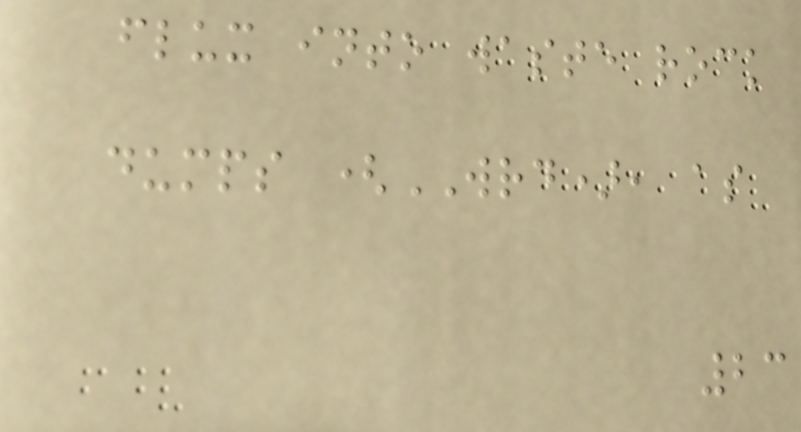flux into waste rock
dumps (WRD), as
23
